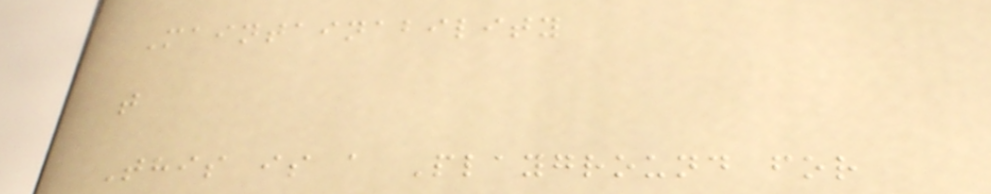Maintainability
t
This is a Playground for
